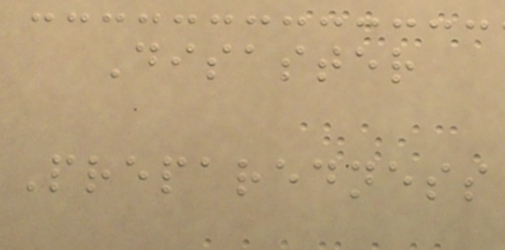Disaster
Preparedness
